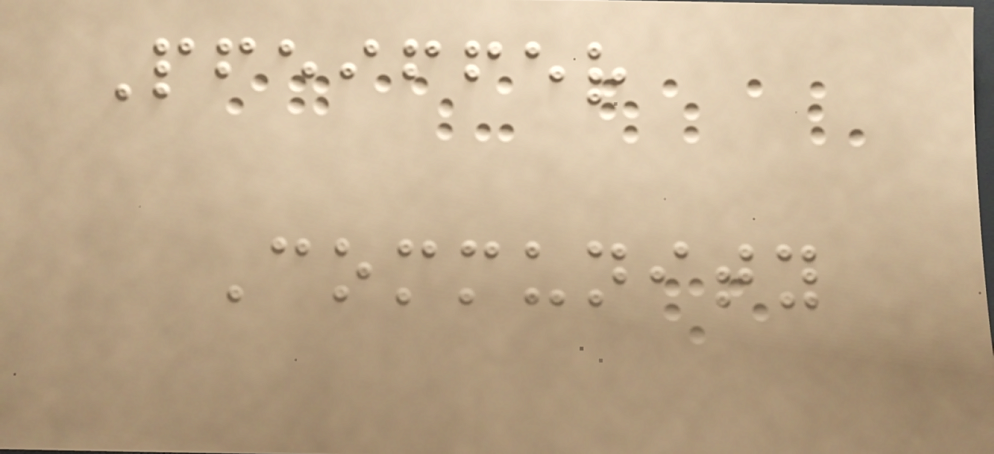Pfeiffer
Community
